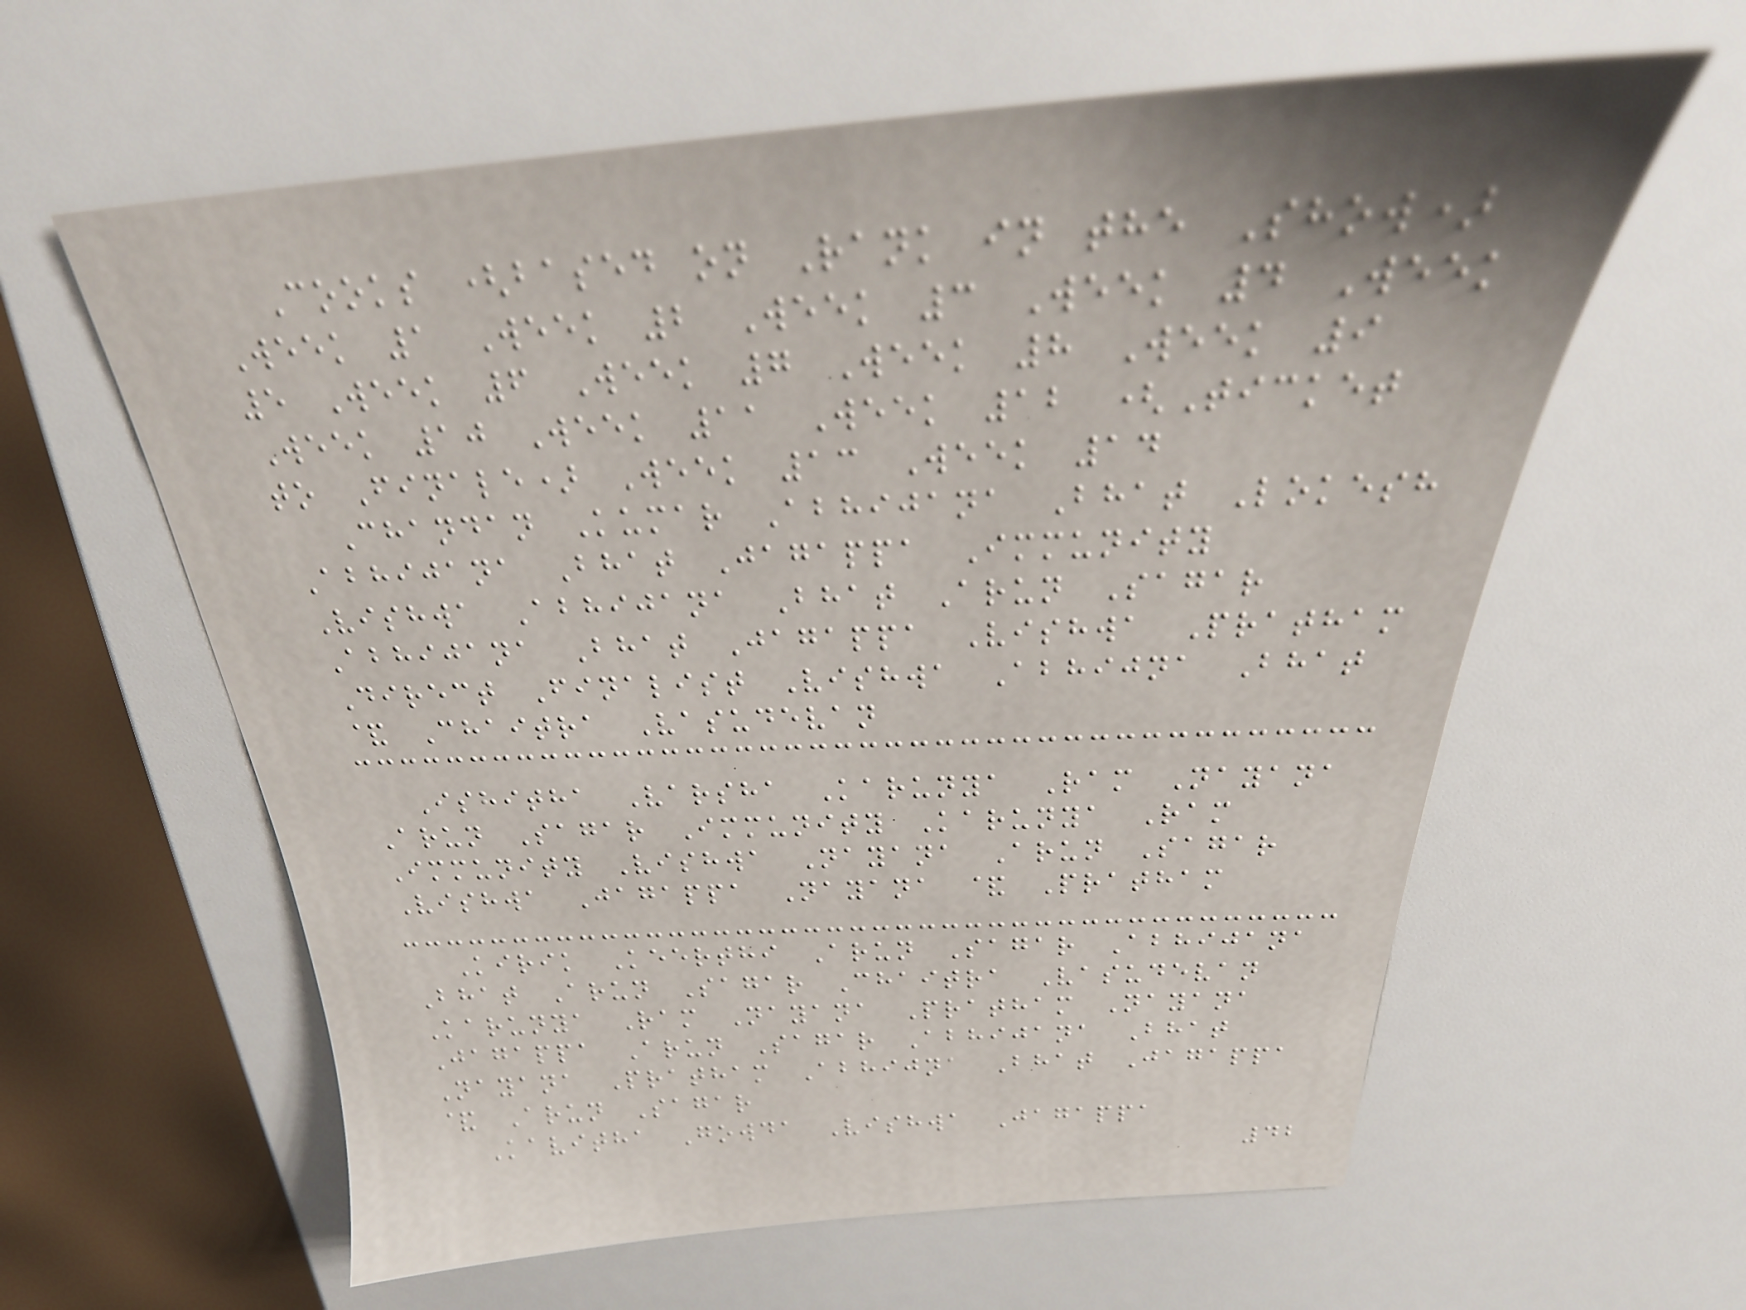Cooks (based on Rank in the Show)
Week 1 Week 2 Week 3 Week 4 Week
5 Week 6 Week 7 Week 8 Week 9
Week 10 Week 11 Week 12 (Ticket
to Finale) Week 13 Week 14
Chandan Kumar Abhijana Bhat Lokesh
Abhijana Bhat Jagappa Immunity
Vishwa Abhijana Bhat Arun Sagar
Abhijana Bhat Jagappa Vishwa Pratham
Direct Finalist Vishwa Abhijna Bhat
& Chaitra Vasudevan
Ishitha Varsha Karunya Ram Nayana
Arun Sagar Immunity Karunya Ram
Immunity Vishwa Nayana Arun Sagar
Vishwa Jagappa Nayana & Pratham
Kirik Keerthi Arun Sagar Abhijana
Bhat Arun Sagar Chaitra Vasudevan
Karunya Ram Nayana Pratham Nayana
Jagappa Arun Sagar Abhijana Bhat
Nayana Pratham Abhijna Bhat Jagappa
& Arun Sagar
Kavitha Gowda Vishwa Jagappa
42
